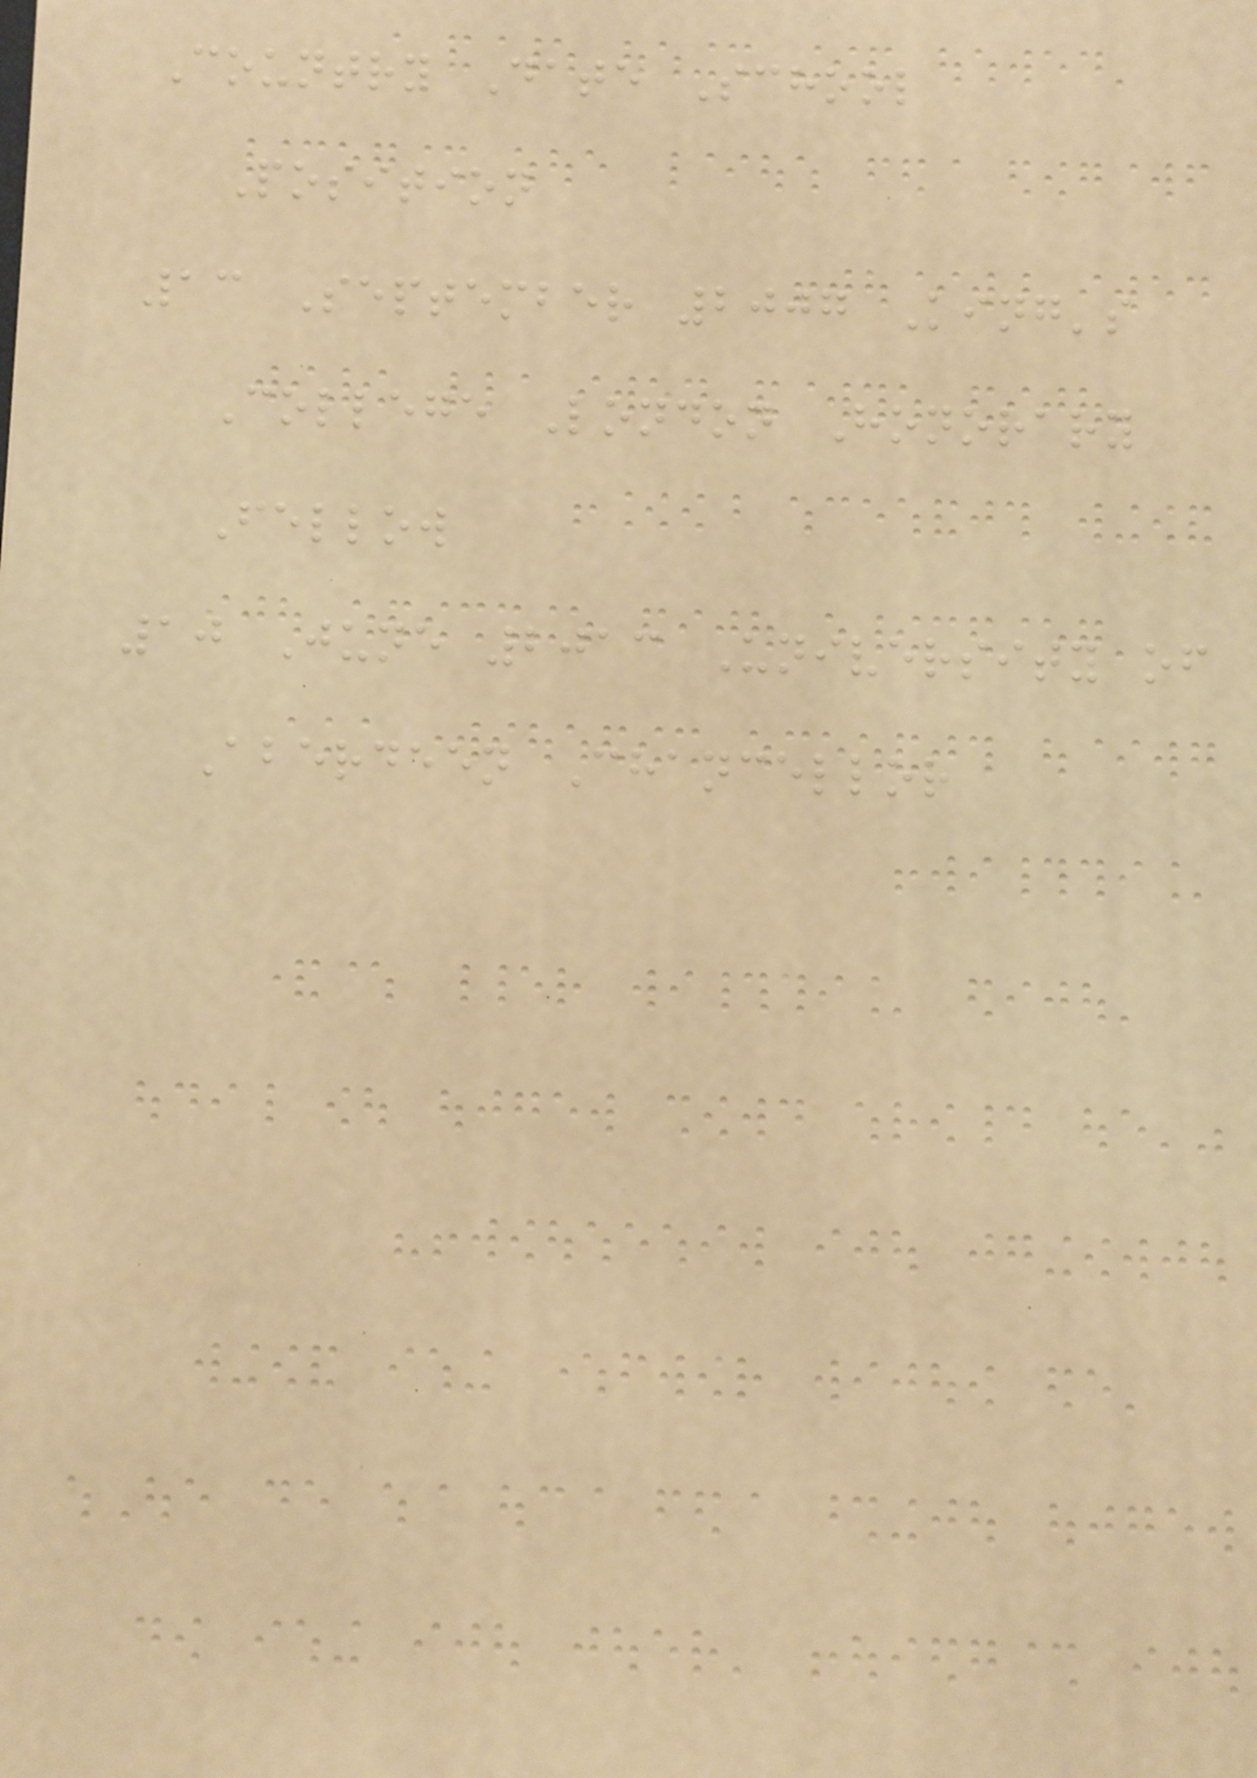Country Date School
Position
13 September 2007 King's
College London Honorary
Fellow
10 June 2013 University of
Aberdeen Chancellor
